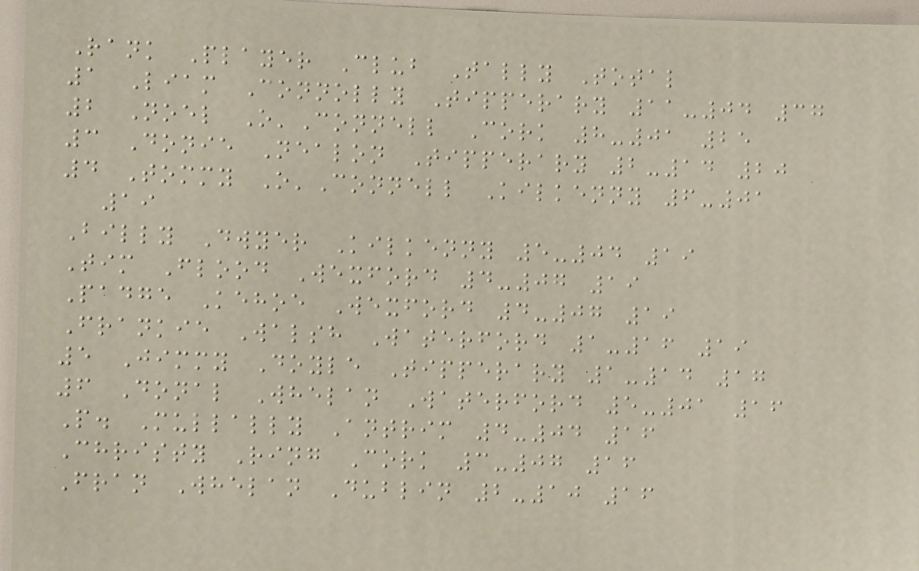Rank Player Club Tally Total
1 Liam Connolly Tipperary 11-04 37
2 Noel O'Connell Cork 8-01 25
3 Donie Nealon Tipperary 2-14 20
4 Tommy O'Connell Kilkenny 6-01
19
Billy Dwyer Kilkenny 5-04 19
Tim Flood Wexford 4-07 19
Padge Kehoe Wexford 4-07 19
Frankie Walsh Waterford 1-16 19
5 Jimmy Doyle Tipperary 1-14 17
6 Donal Whelan Waterford 5-01 16
P. Mullally Antrim 4-04 16
Christy Ring Cork 3-07 16
Fran Whelan Dublin 2-10 16
